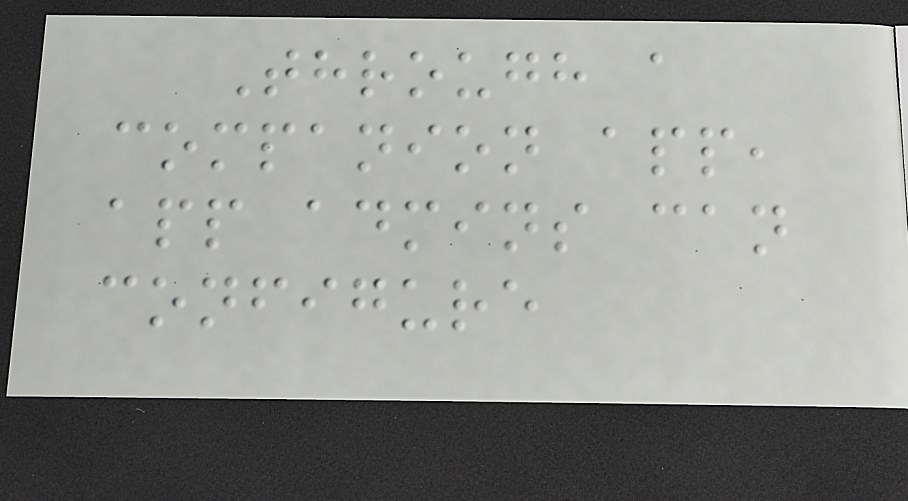Through a
companion app,
app admins can
configure
